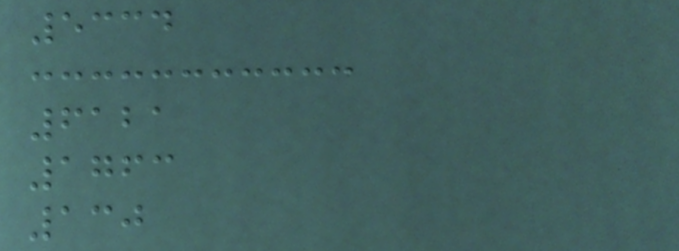5334
6121
1763
130
